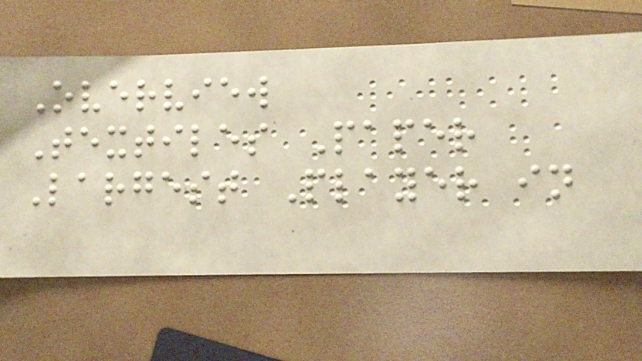Overview
Textiles Paper
Largest Player in
